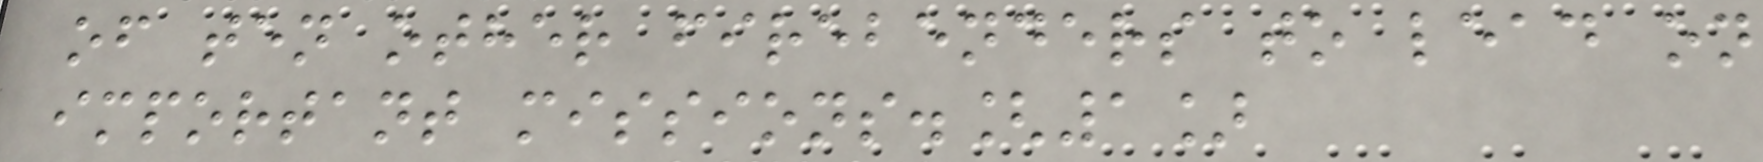of ten other firebenders to lead on
important missions.[1]
